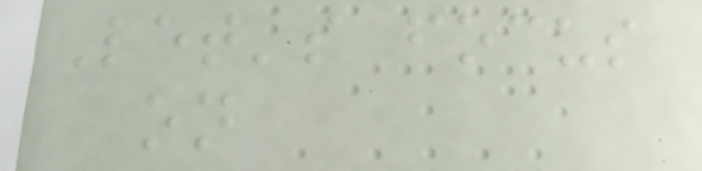Let's focus
on
